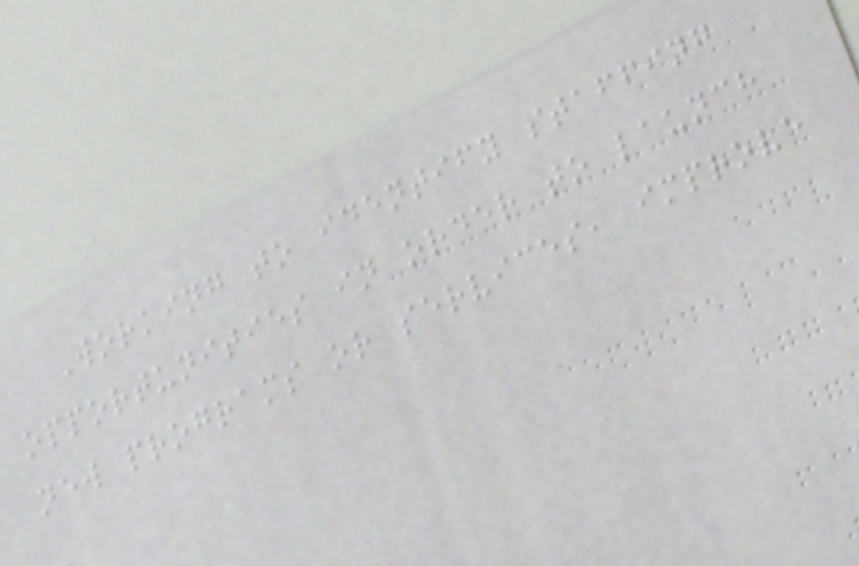Working to identify staffing
opportunities in order to launch
new programs or services, improve
